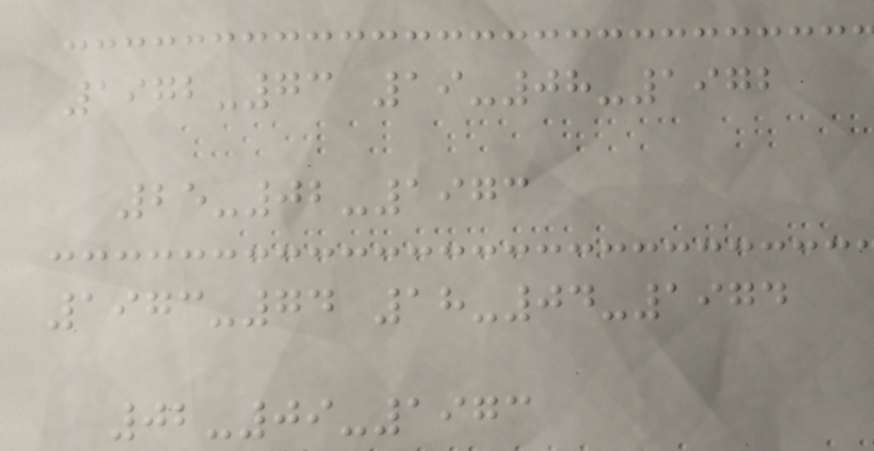1972-73 19-08-1972
25-02-1973
1973-74 18-04-1974
02-09-1973
